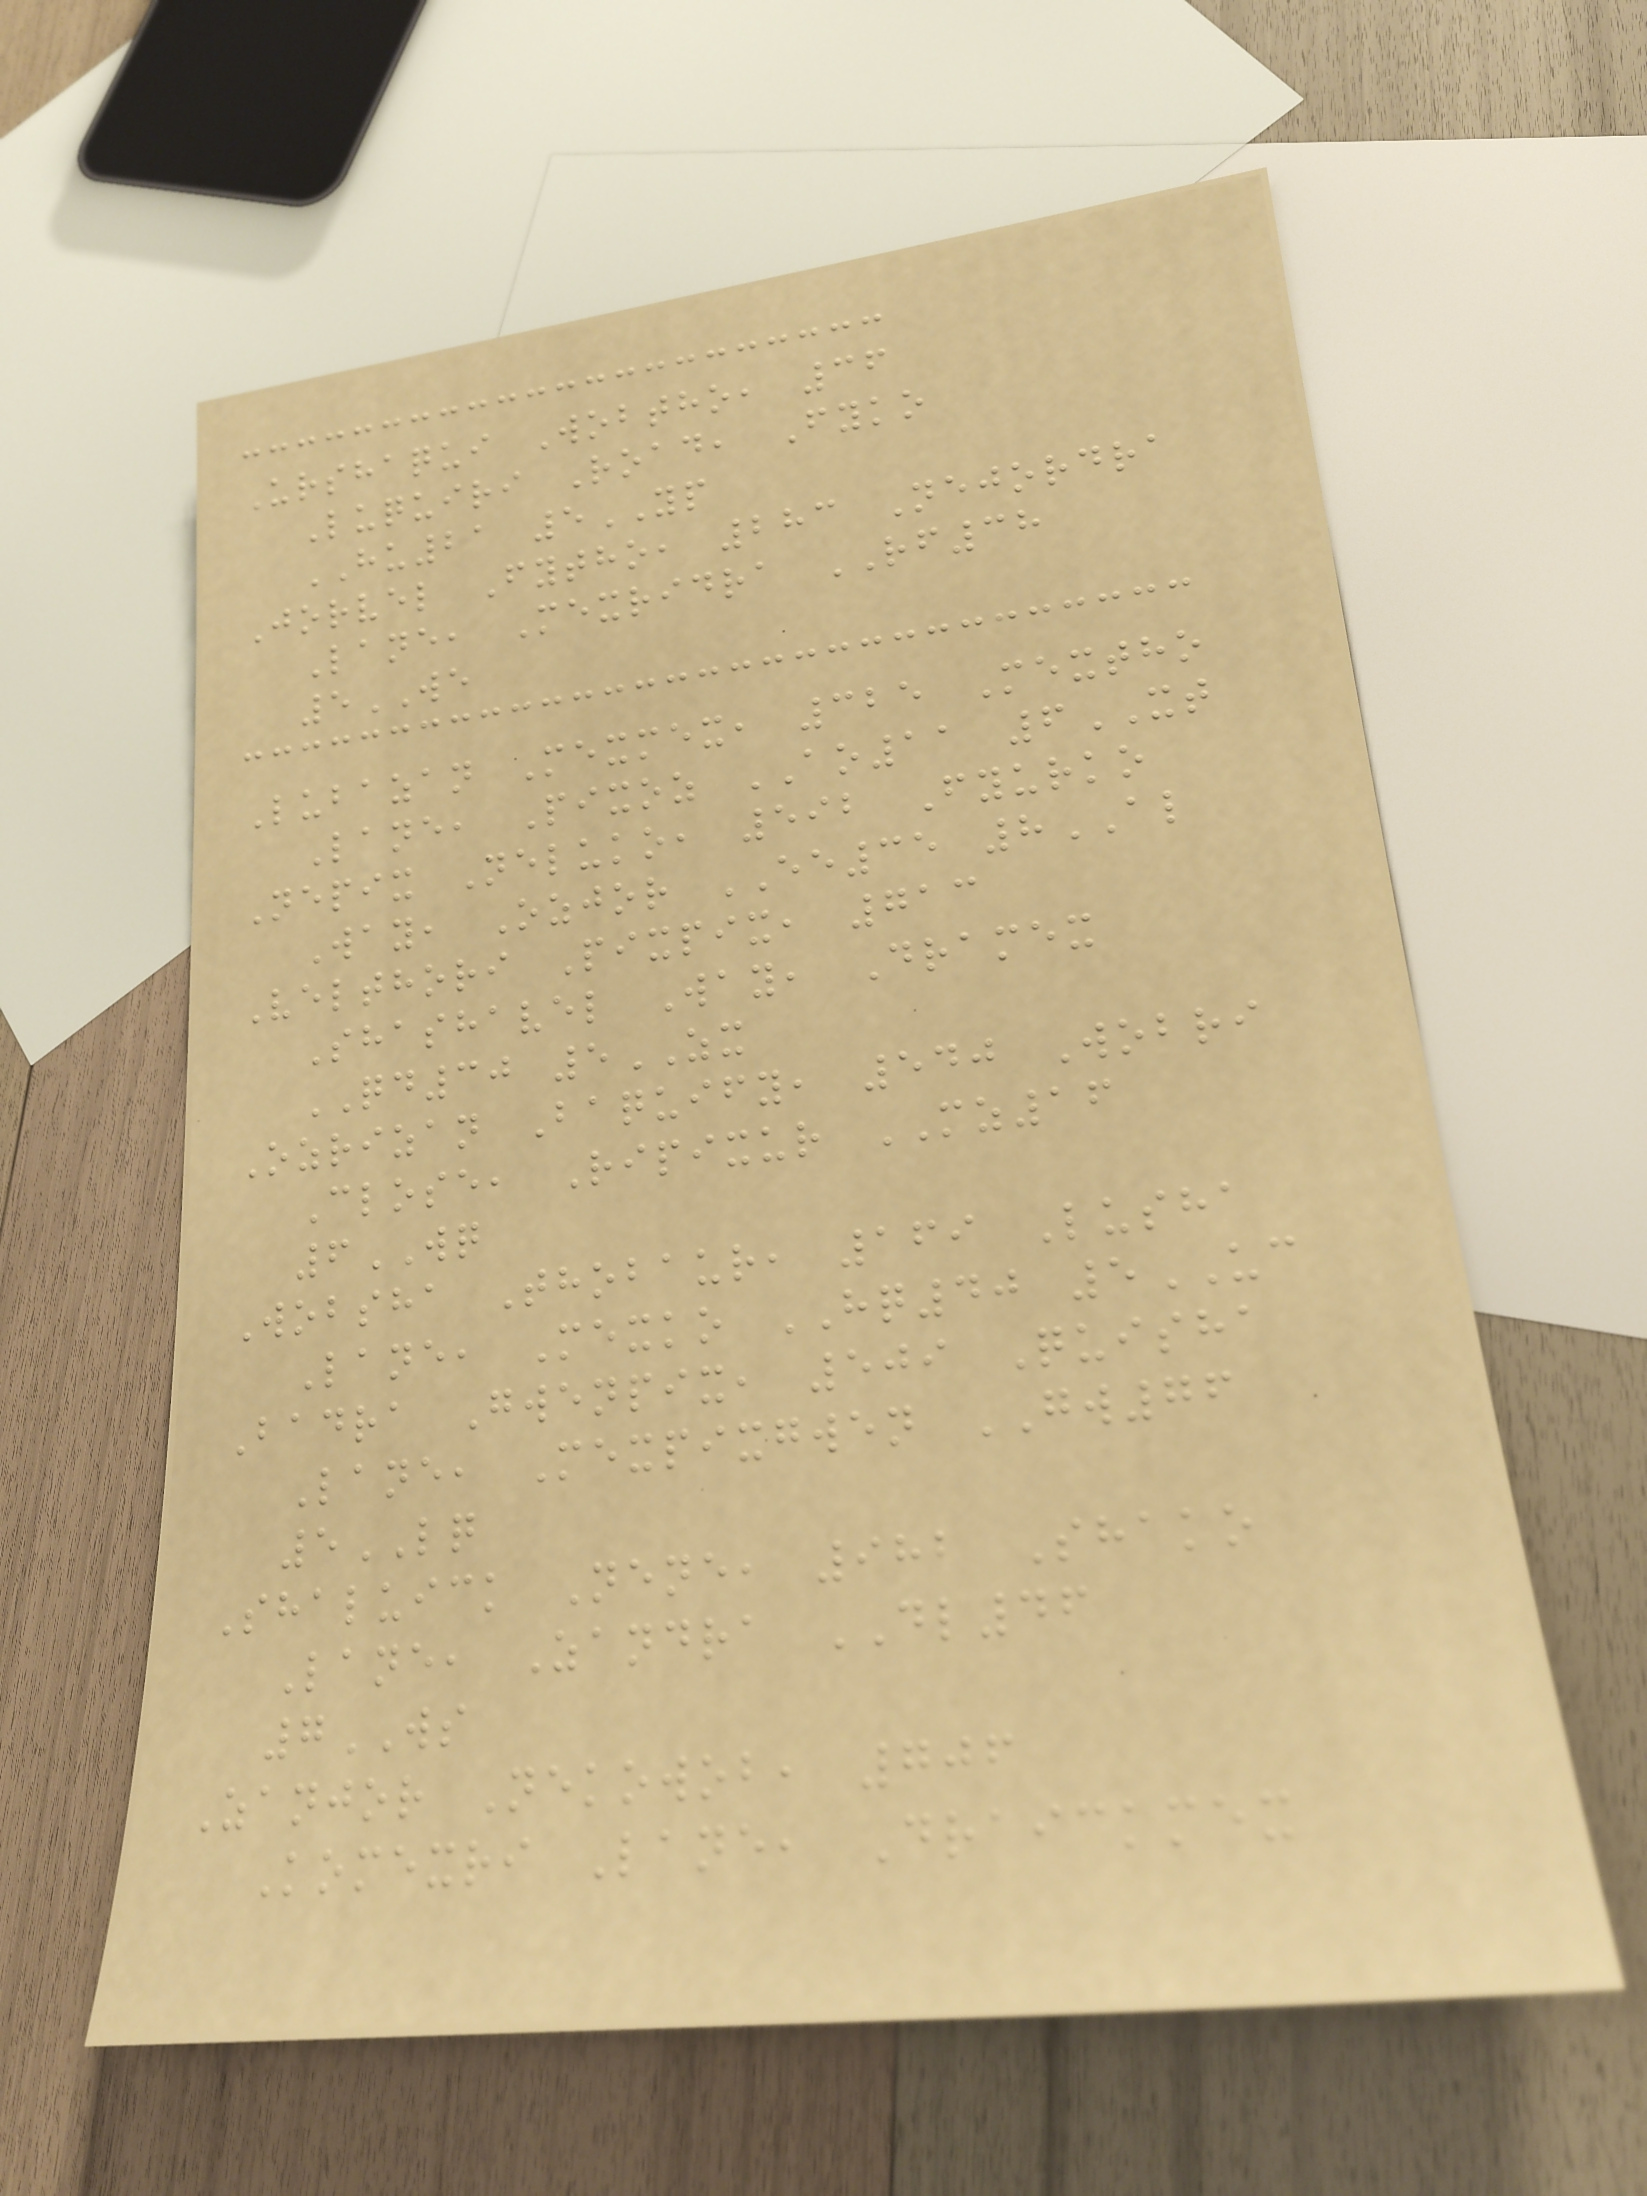Urshaqui Wobtho, 36
Luquiri Road, Fyko
HU21 5YP
Jorvel Fytho, 283 Nejordra
Lane, Mexridra RF38
5WE
Lubazan Mexmex, 325 Mextho
Lane, Pixoz AO11 6XT
Nepix Neluko, 592 Fyurko
Way, Ozjor EE35 8AL
Velthori Pixpix, 713
Shashavel Way, Dramex
QD30 5ZX
Ozrizan Baquify, 540 Wobri
Close, Ripixur MZ16
6WQ
Wobsha Thobaur, 169 Lusha
Lane, Mexko HQ40 5UC
Badra Gwenpix, 509 Quisha
Lane, Mexpixgwen GW76
5LQ
Shaluick Nene, 982 Shako
Lane, Zandra DL46
7WS
Zanjor Nekowob, 706
Komexri Lane, Draickmex
